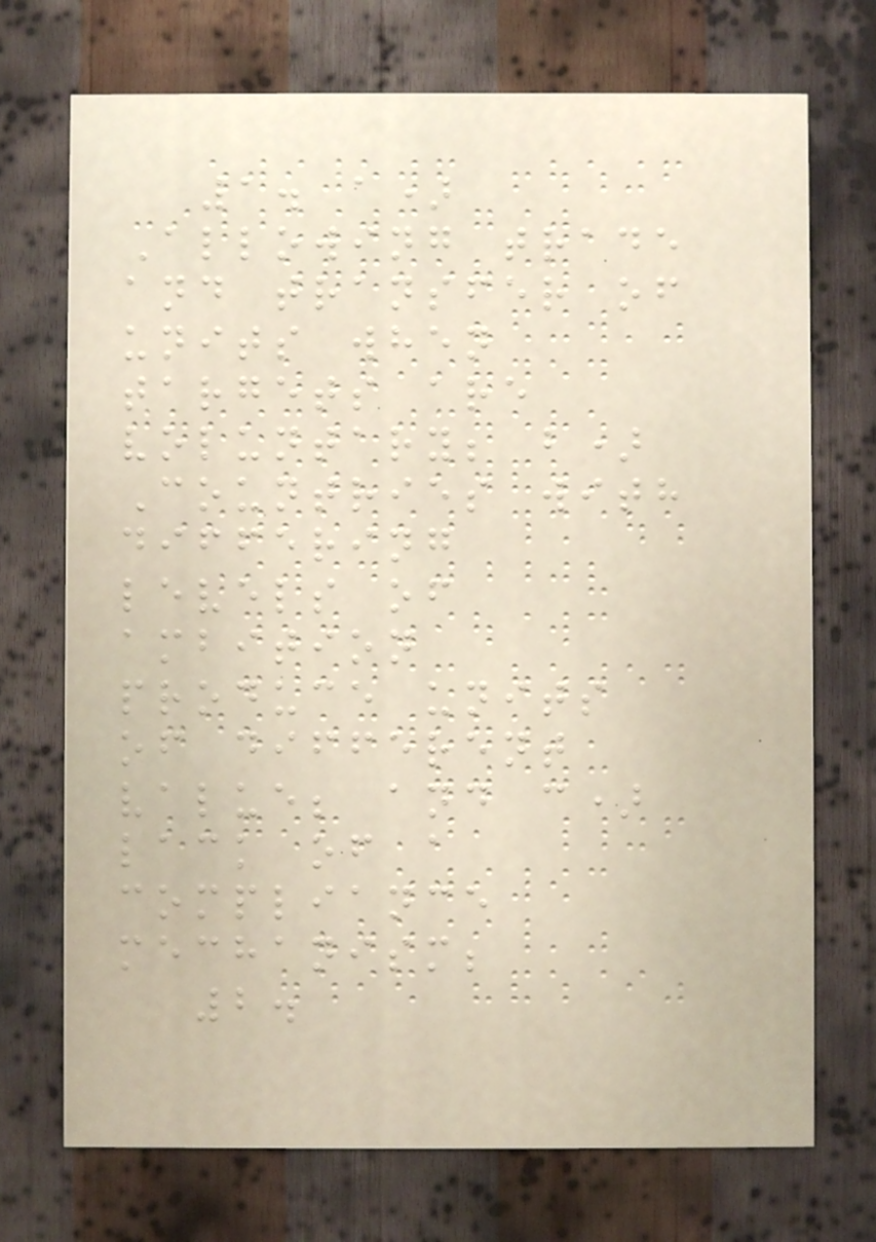1. a)
Allowing trade
and transfer of
units when
targets are
voluntary; b)
Countries with
differing
levels of
ambition
produce units
of different
value; and c)
lack of a
compliance
mechanism;
2.
